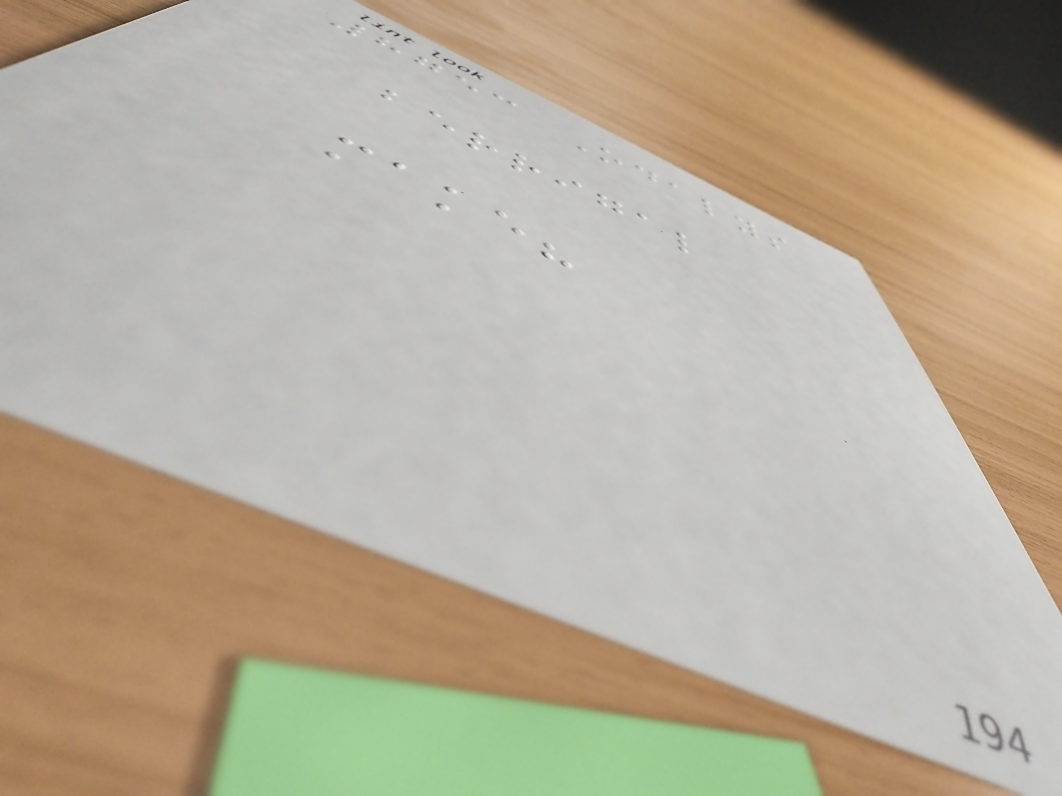8753 Odalys
berrigal
make?
